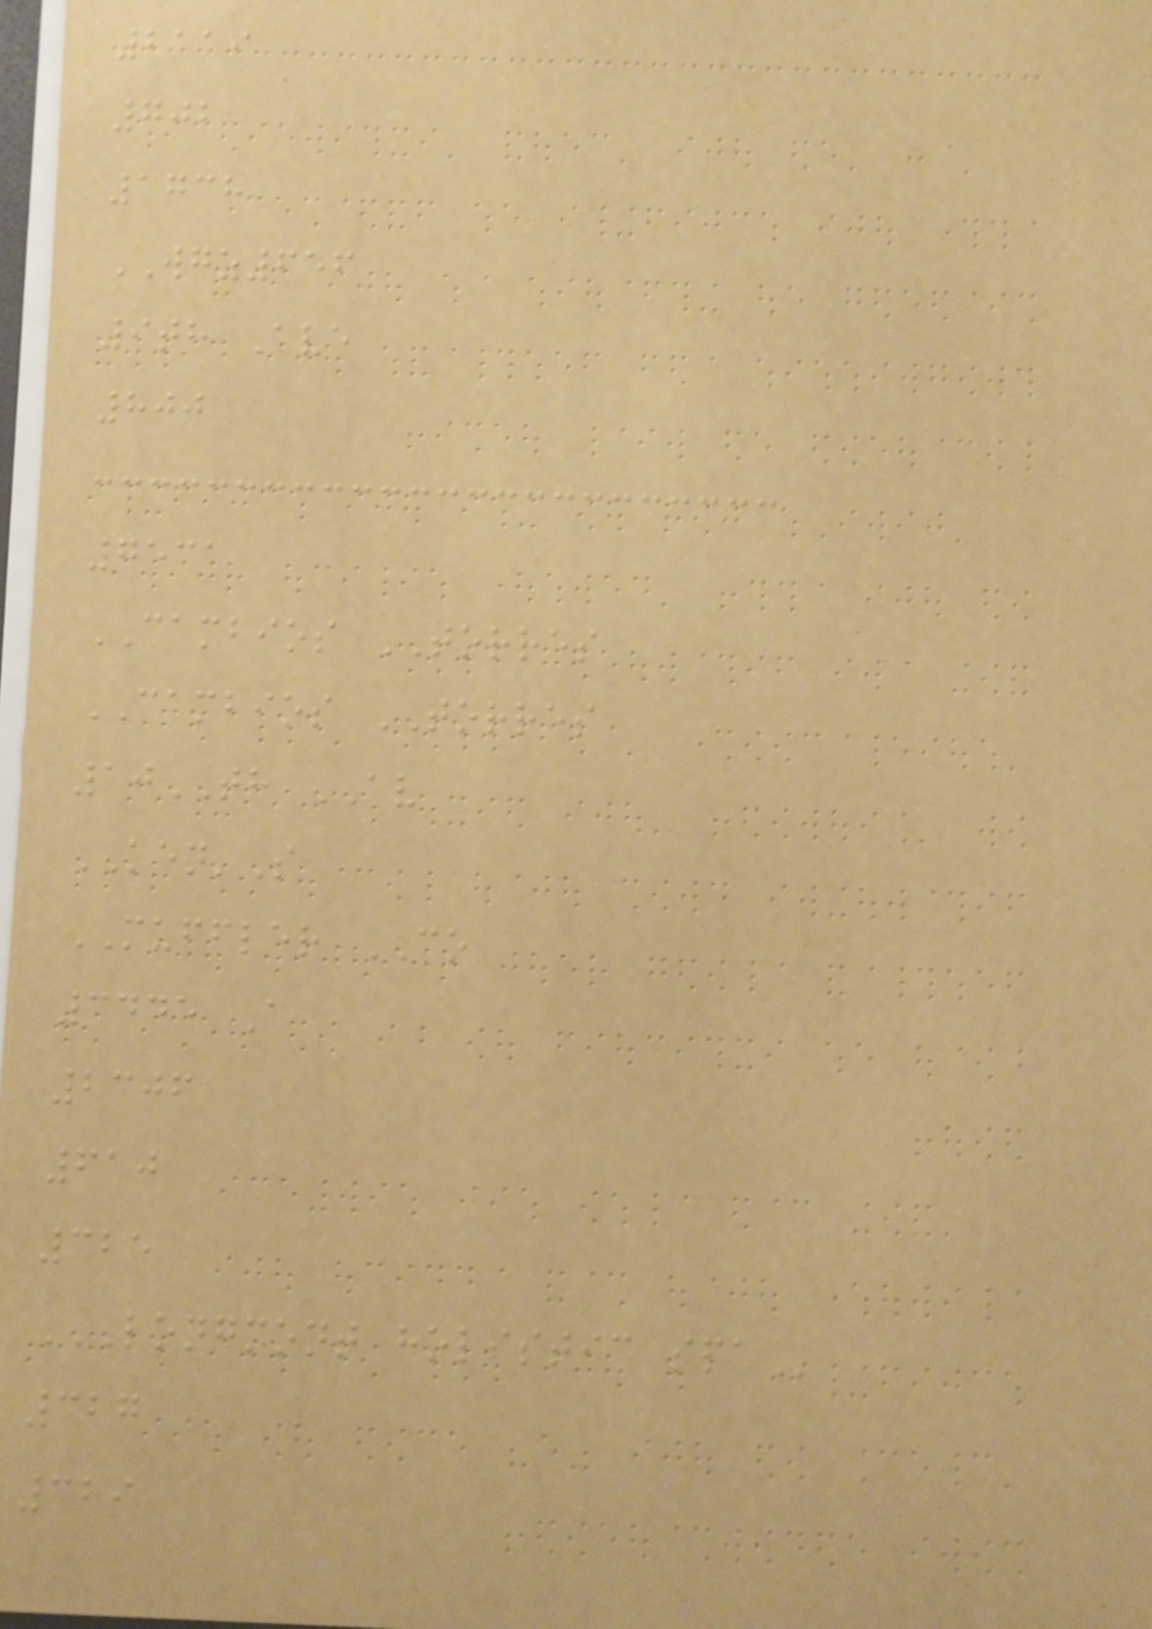2119
702
1738
WGZ656
9th Ave
800
7531
CAMBIOS TORRES
CAMBIOS TORRES
10TH AV
KEN'S
MUFFLER CO
3445 A
2306
610
325
LONGMONT HOLISTIC SPA
327
329
